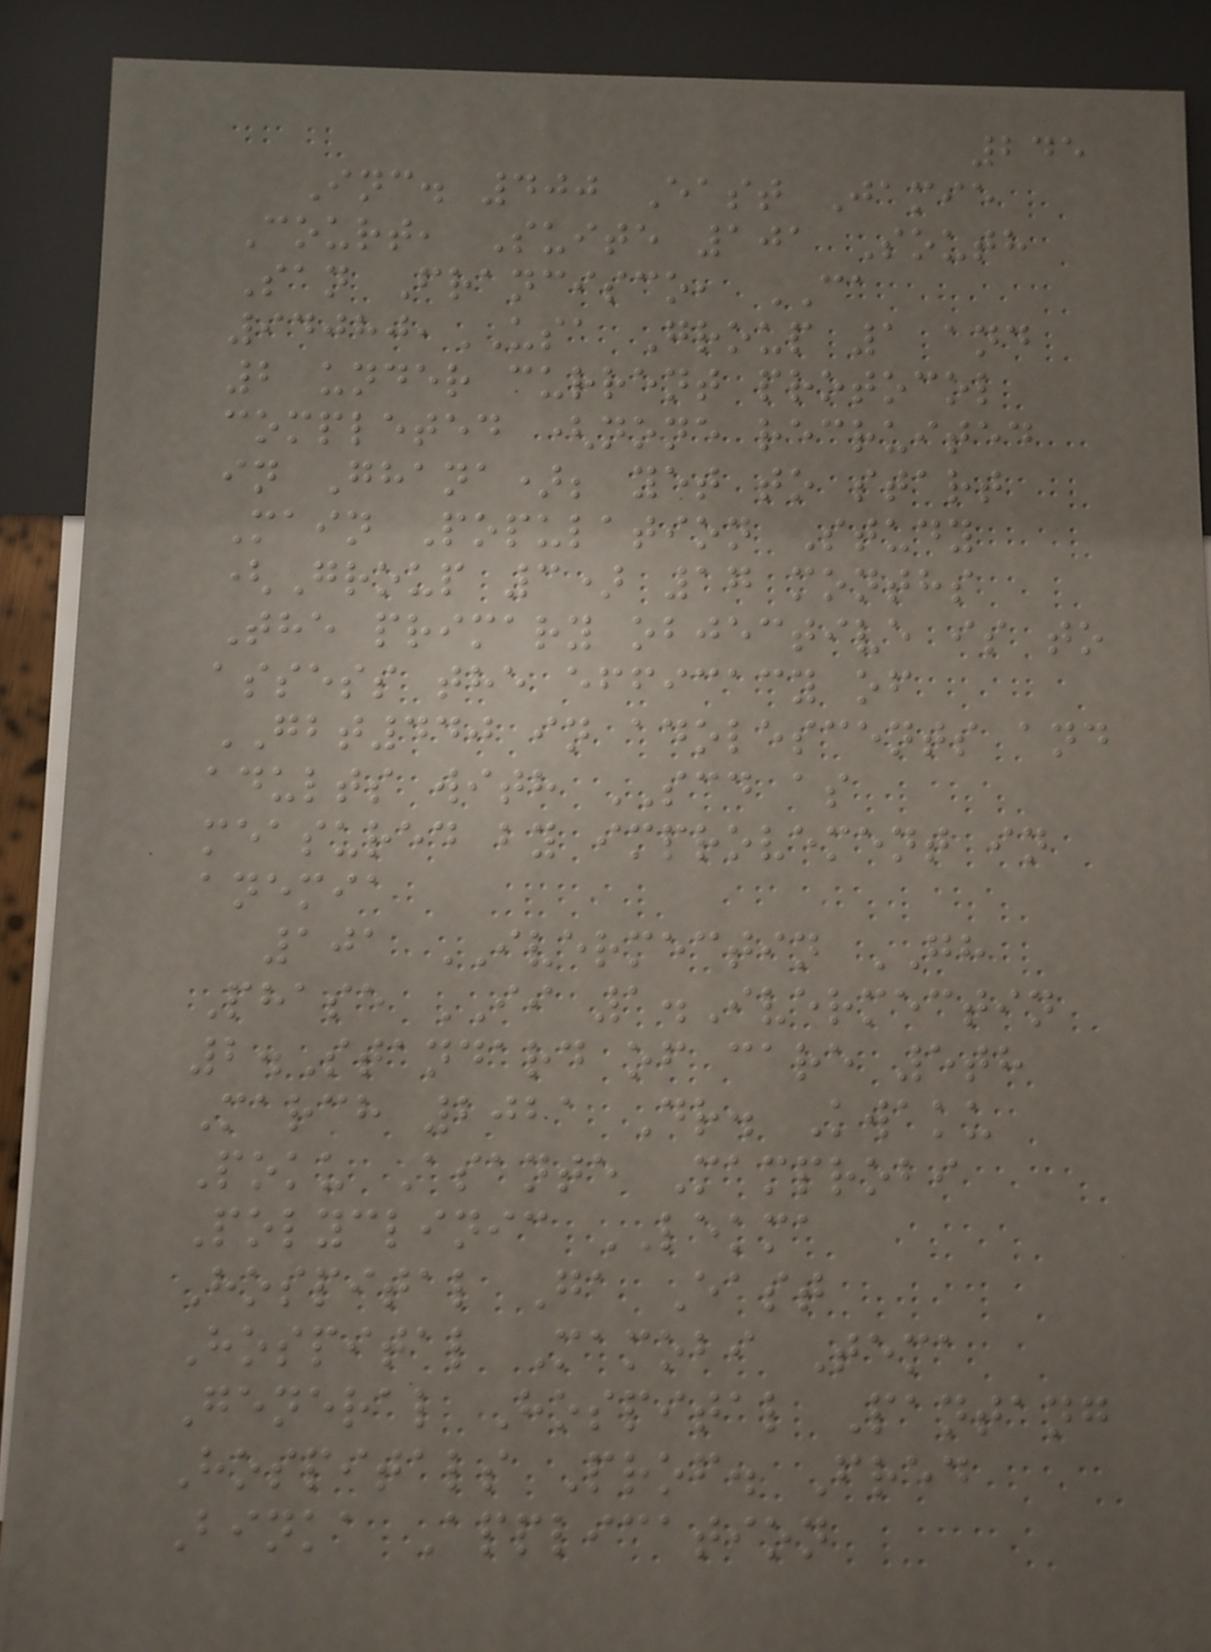245
Inc. 400 East Jamie
Court, Suite 101 South
San Francisco, CA
94080,USA Group 1 and
2 under current protocol
completed (none recruited
in Ghana); yet to start
Main Population Study
(Group 3) 17 months
The primary objective is to
assess the efficacy of
GBT440 in adolescents and
adults with SCD as
measured by improvement in
anemia
101 IVERMECTIN GH
Phase II 1.Ivermectin
2.Standard of care 5th
March 2021 Dr. Kwaku
Poku Asante Mamprobi
Polyclinic LEKMA
Hospital Ga East
Hospital Mamobi Tema
General Hospital Pantang
Hospitals Prof. Fred
Binka Application
